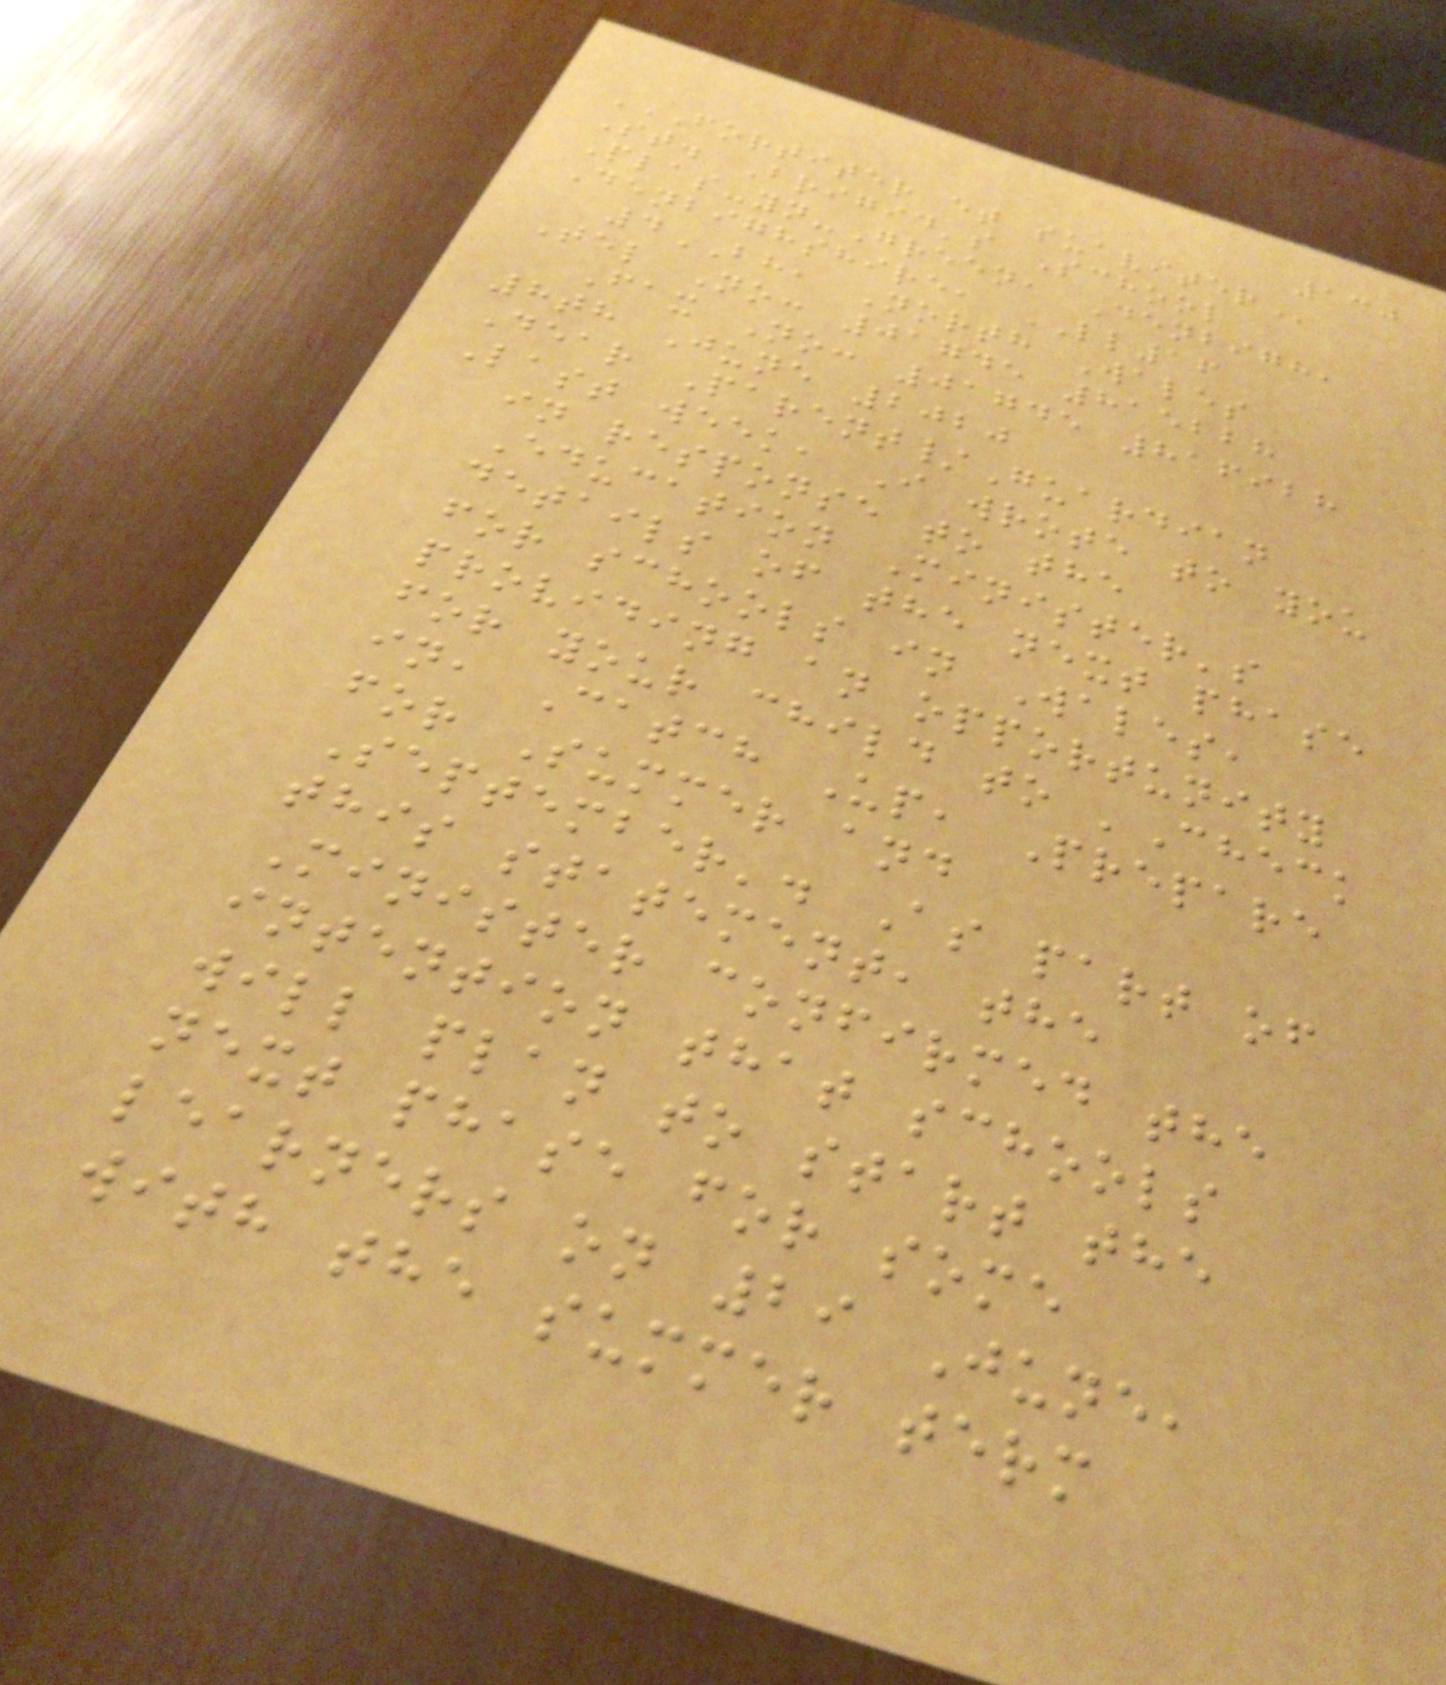130
FORTITER ET SUAVITER
St. Brigid's School
Plas-yn-Green, Denbigh,
Denbighshire, LL16
4BH, North Wales
Tel No: 01745 815228
Fax No: 01745 816928
8th June 2020
Dear Parent/Guardian
Last week, I wrote to you
in response to the
Education Minister's
details of the next phase
for schools in Wales,
providing an opportunity
for your child to 'Check
in, Catch Up, Prepare
for Summer and
September'. As part of
this statement, the
Minister confirmed the
intention that schools
will plan to start the
next phase for some
learners on 29 June,
with the summer term
